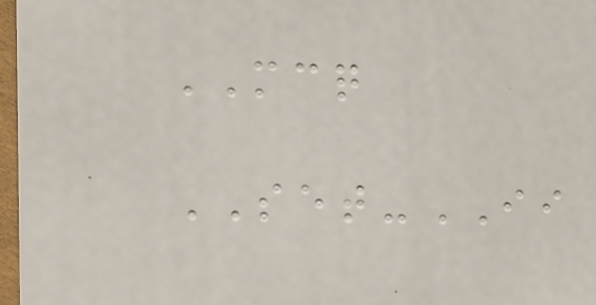MCQ
SET-II
